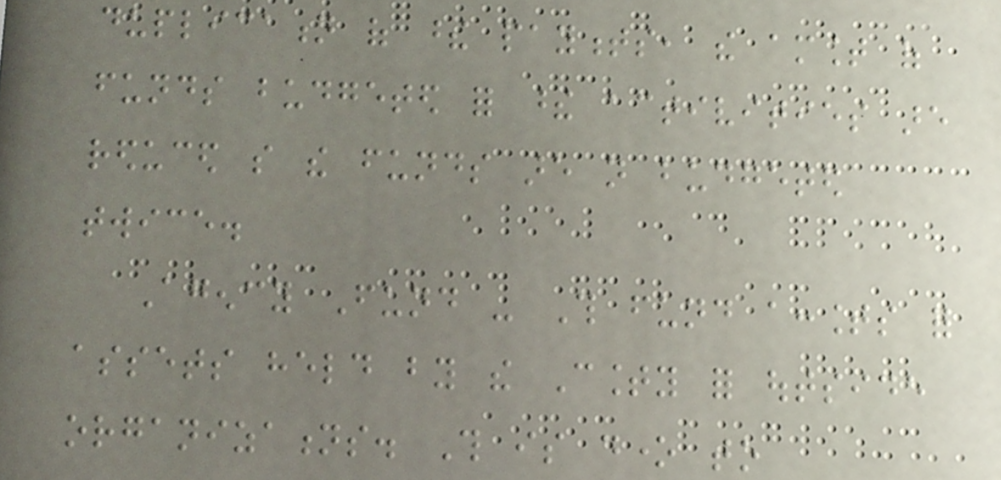duplication of these payments, the amount of
funds budgeted for these activities are
reduced so the funds are not budgeted
twice.
Agency Fund - This fund accounts for
assets held by the County for outside
organizations. This is done to
